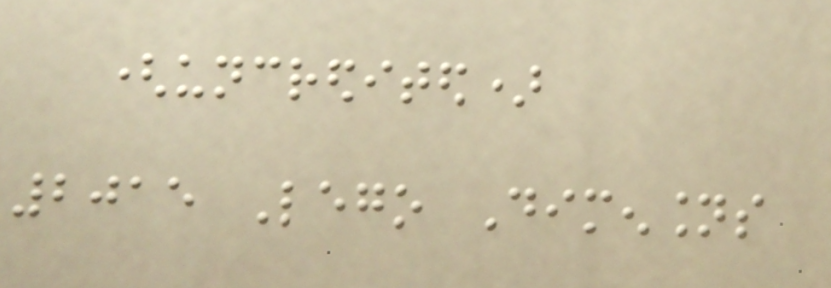(uncredited)
2015 Lego Dimensions
